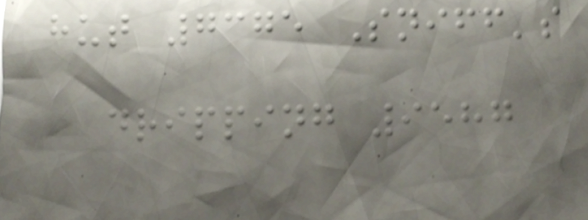hut 7375 Sniff's
dripping 9587
